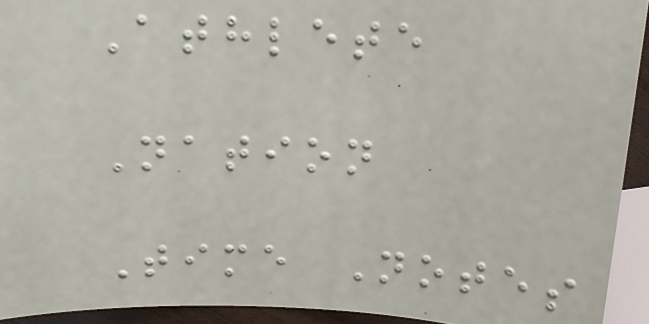Athlete
Nation
Time Notes
